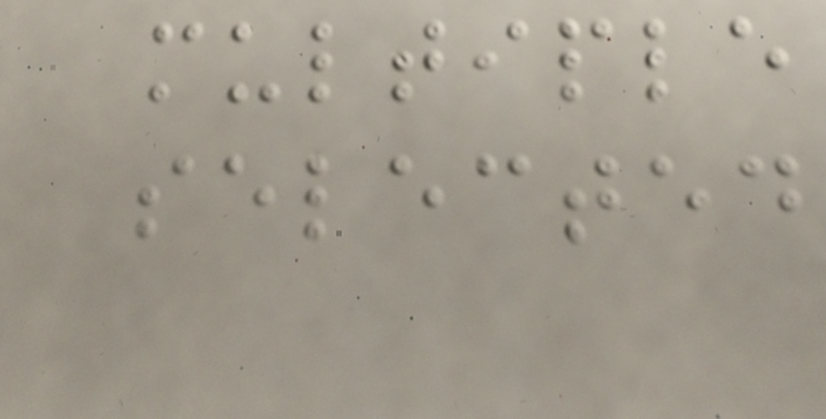multiple
selected
